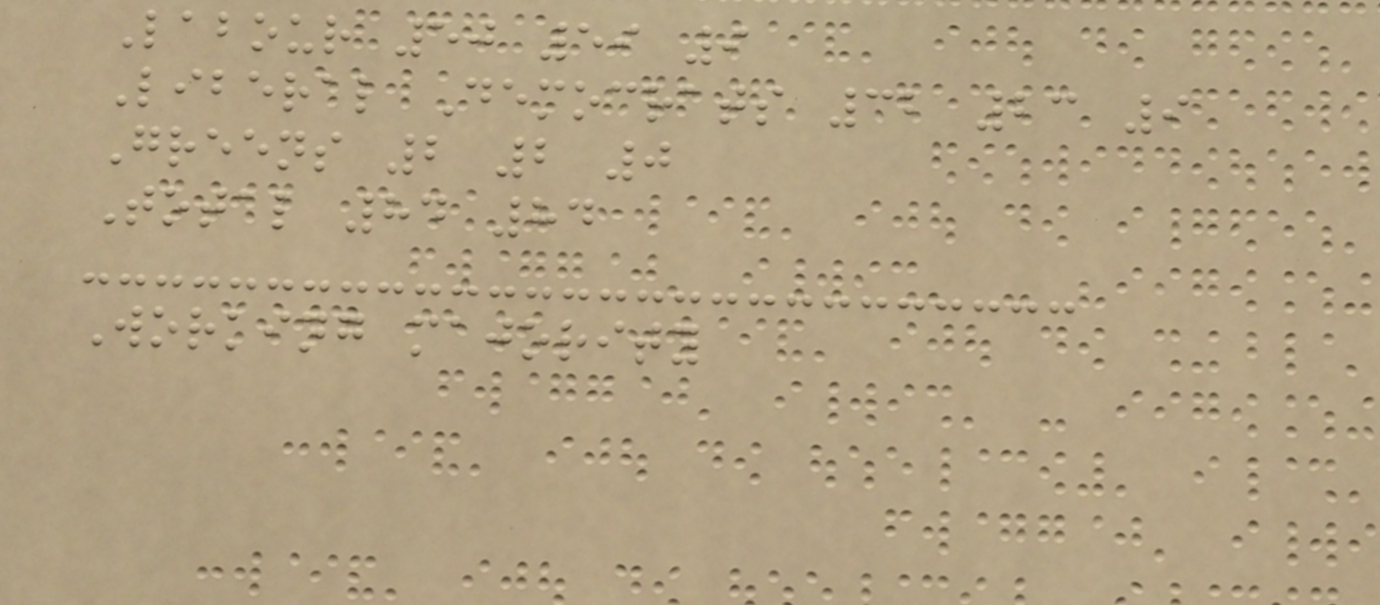Labour 50 59 9
Liberal Democrats 32 23 9
Greens 2 2 0
Total 84 84
Working majority
